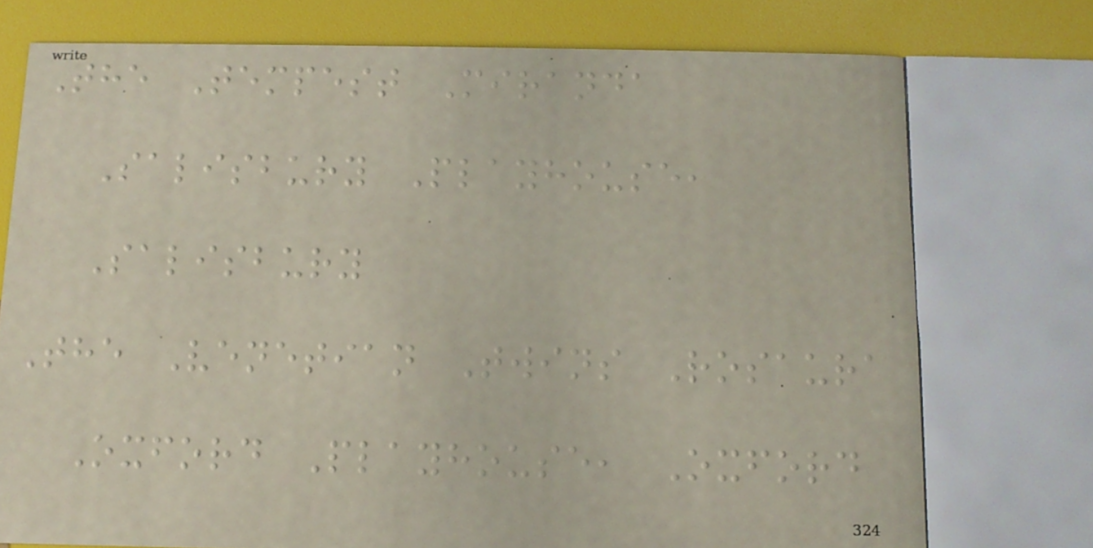The Tempest Miranda
Salisbury Playhouse,
Salisbury
The Venetian Twins Rosaura
Oxford Playhouse, Oxford
